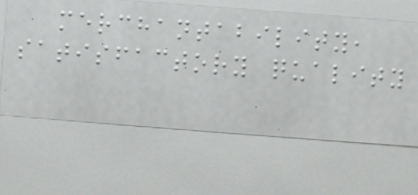merchantability,
satisfactory quality
